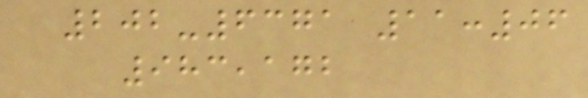202-6371 11:06
983,172
